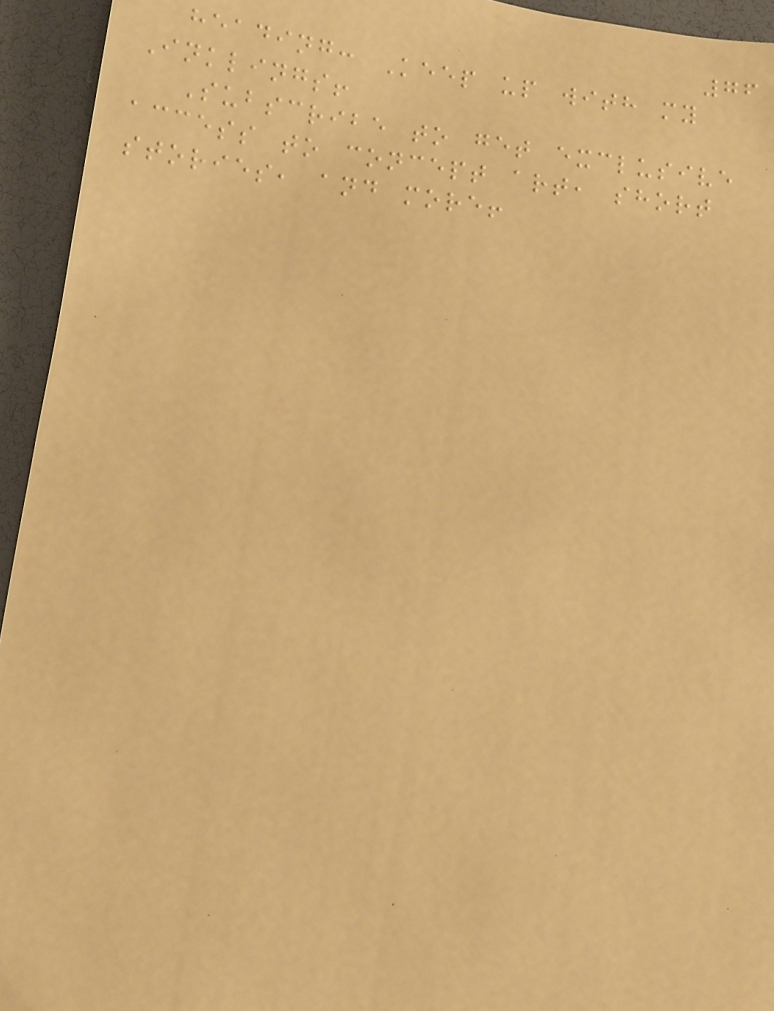76
heading: Keep up with my
Inklings!
Subscribe to get exclusive
access to concept art, short
stories, and more!
